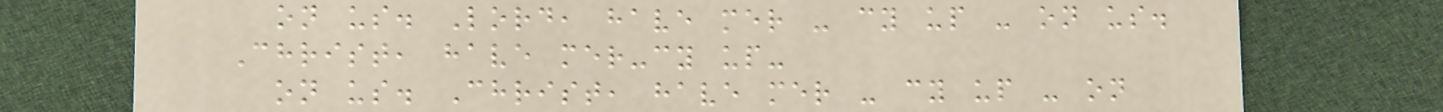on us. Lord, have mer - cy up - on us.
Christ, have mer-cy up-
on us. Christ, have mer - cy up - on
